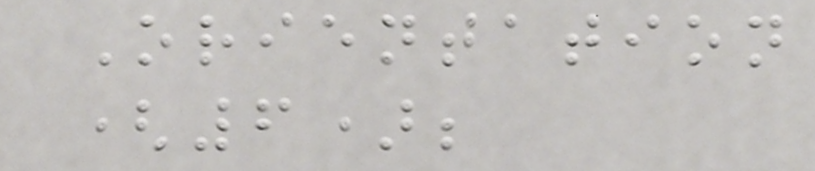Orientation
(6);
